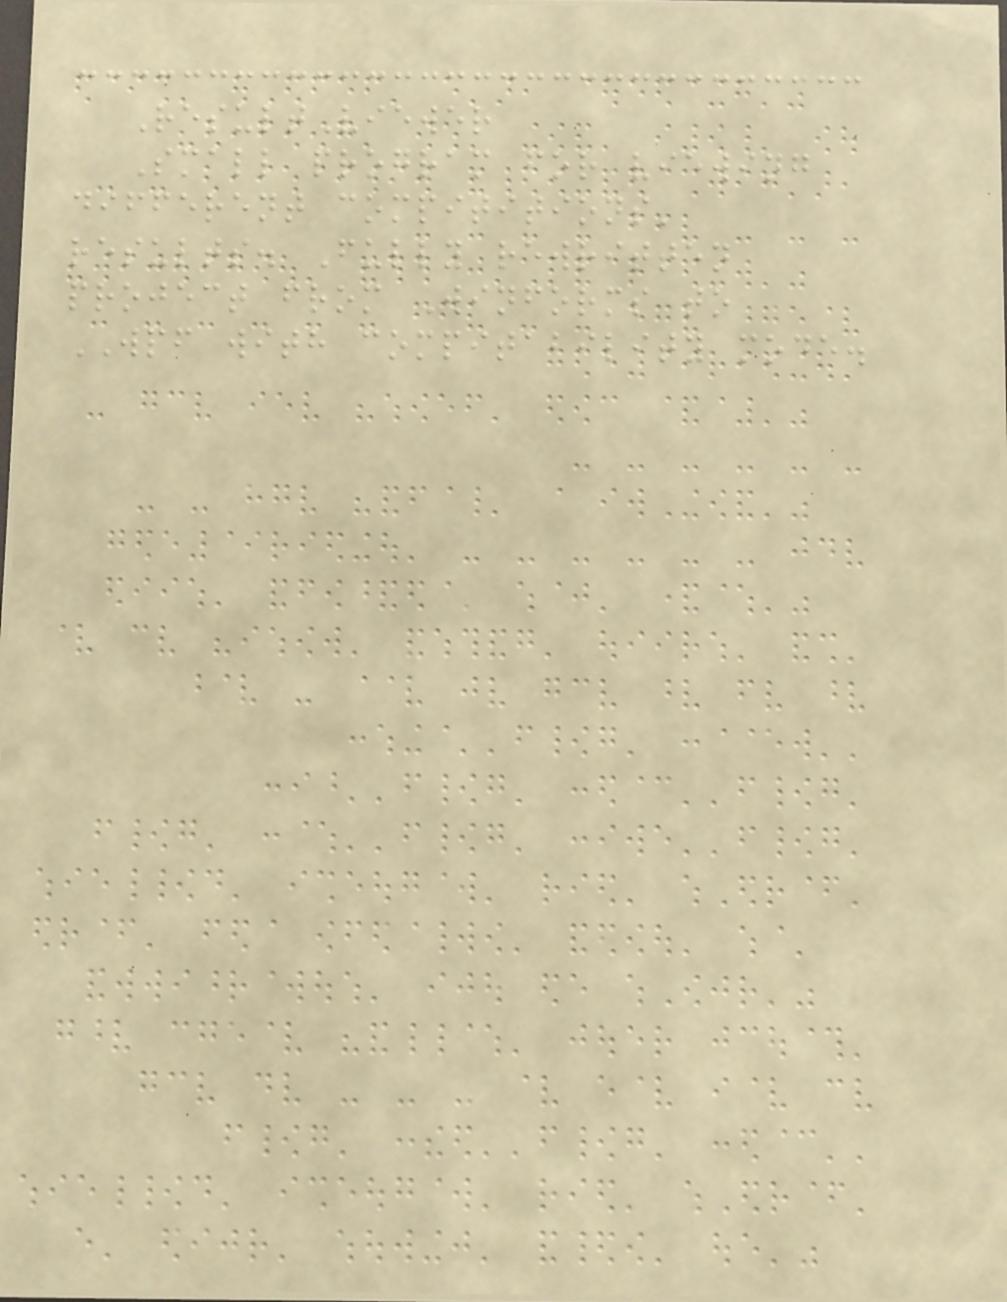ResultViewer
Small program for viewing
different compititions'
results. Fully rewritten
project from Winforms to
WPF with compitability mode.
